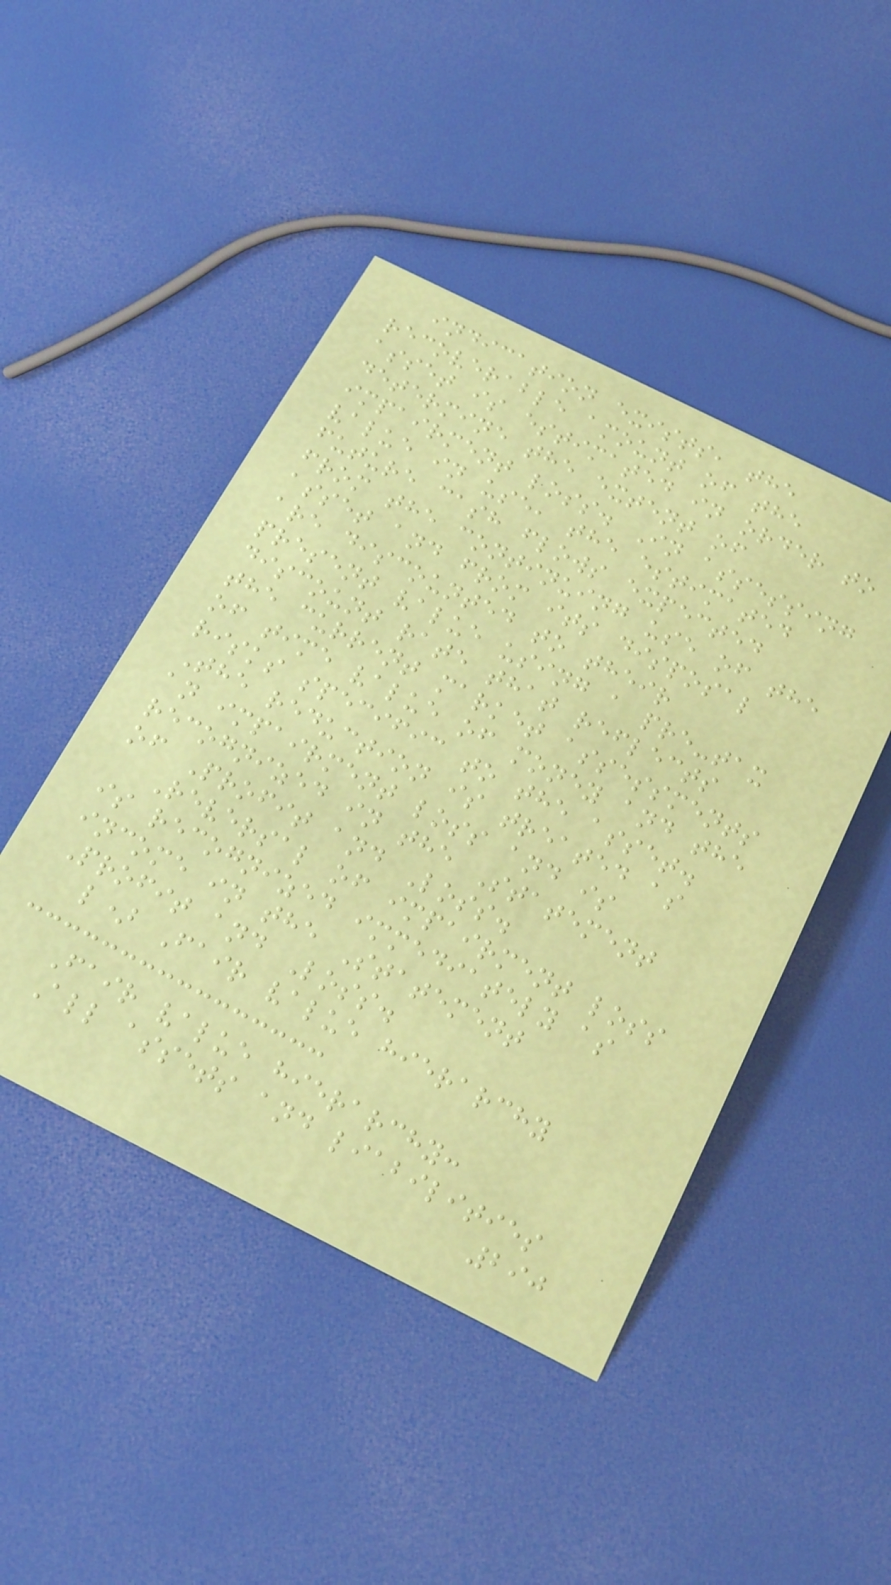indication exists, the
recoverable amount of the
asset is estimated in order to
determine the extent of
impairment loss. In assessing
value in use, the estimated
future cash flows expected
from the continuing use of the
asset and from its disposal
are discounted to their
present value using a pre-tax
discount rate that reflects
the current market assessments
of time value of money and the
risks specific to the asset.
The reduction is treated as
an impairment loss and is
recognized in the Statement
of Profit and Loss.
Reversal of impairment loss
is recognized immediately as
income in the Statement
Profit and Loss.
l) Fair value hierarchy
Fair value hierarchy:
All assets and liabilities
290
